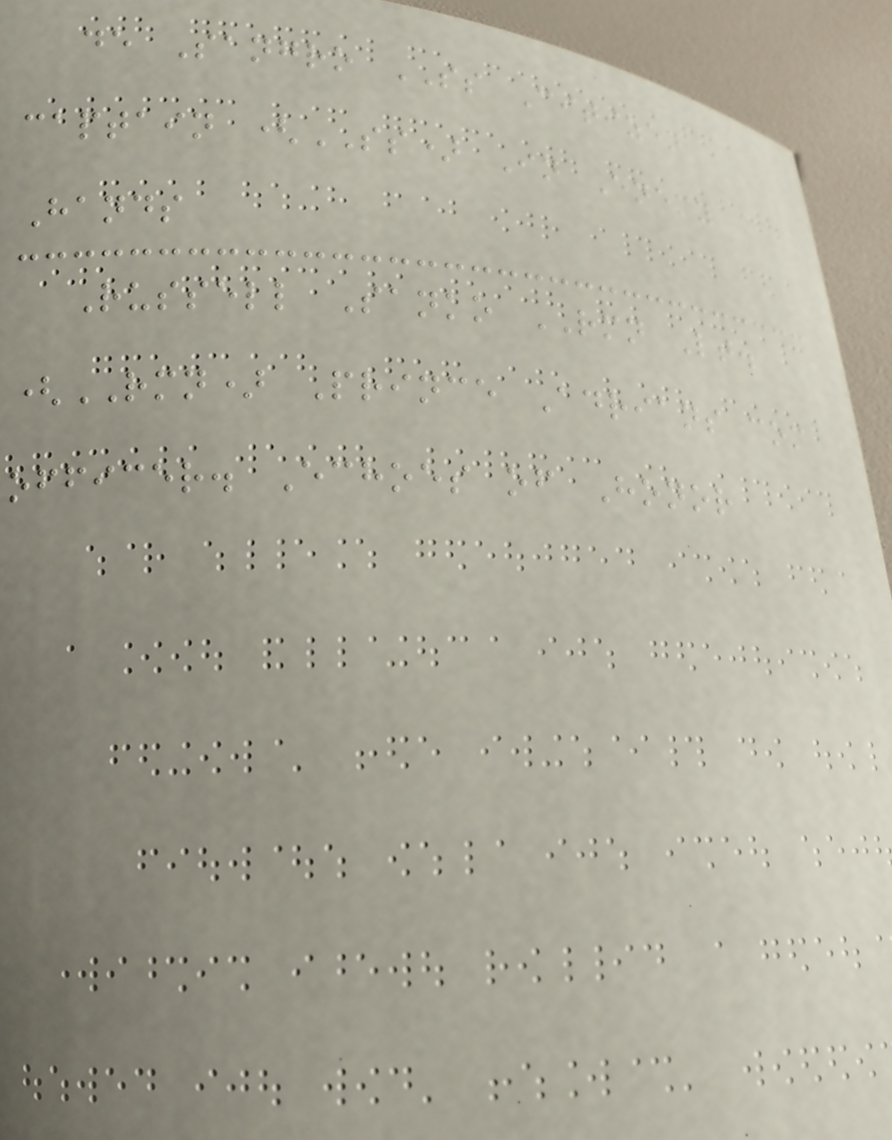de Sangro SS Citizen
captain (SS) In Enemy
Hands
Russell Sanko RMN Lt.
(RMN) Prince Adrians com
officer. Echoes of Honor
